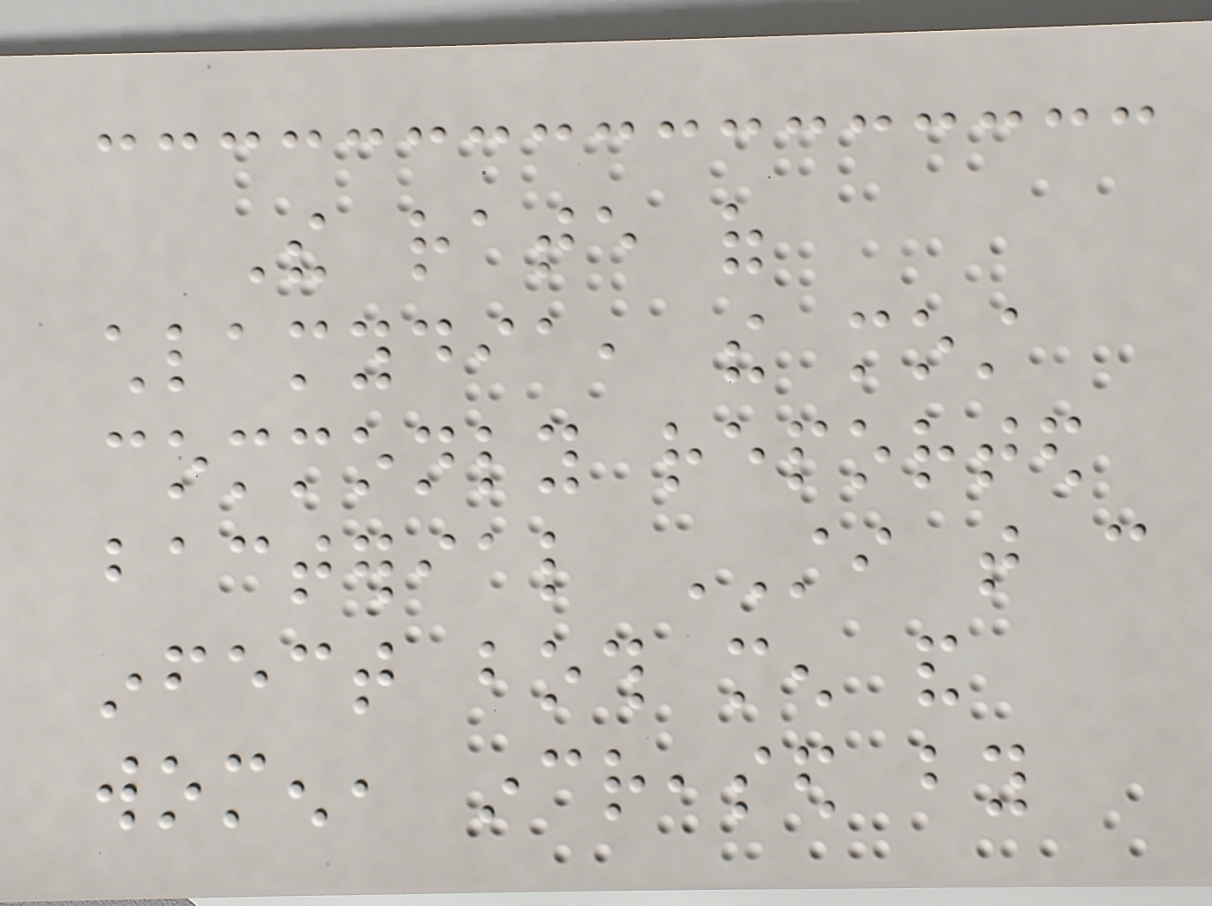The rate of
chlamydia, the most
commonly reported
bacterial STI that can
infect both men and
women, increased by
